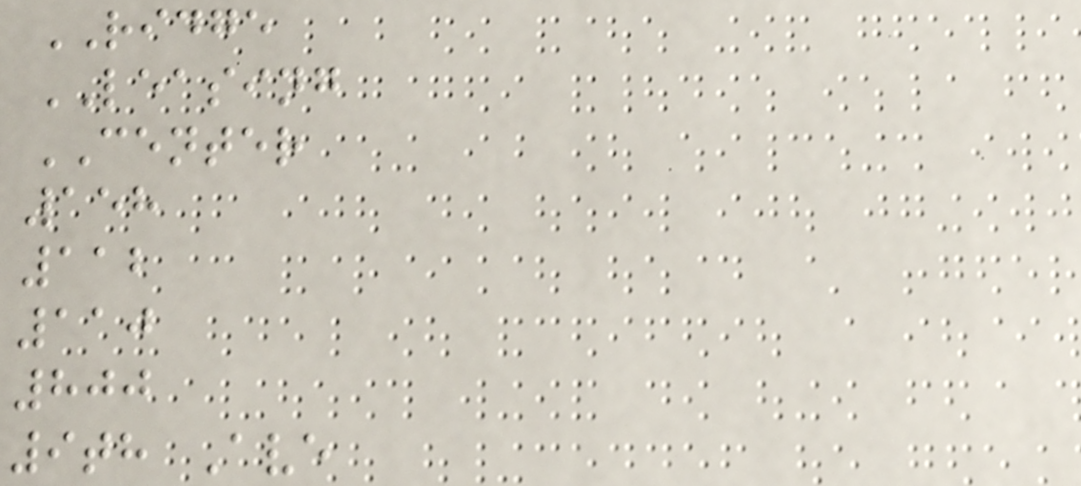RIDGE
LEASING
CENTER
158
112
110
800
9th Ave
